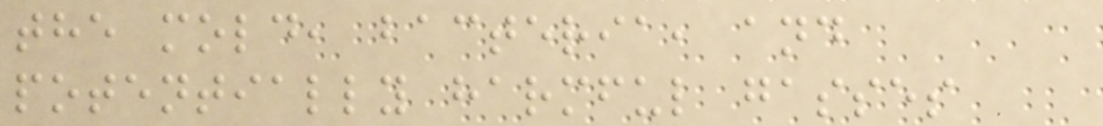the mold, bacteria, and
potentially harmful gasses
